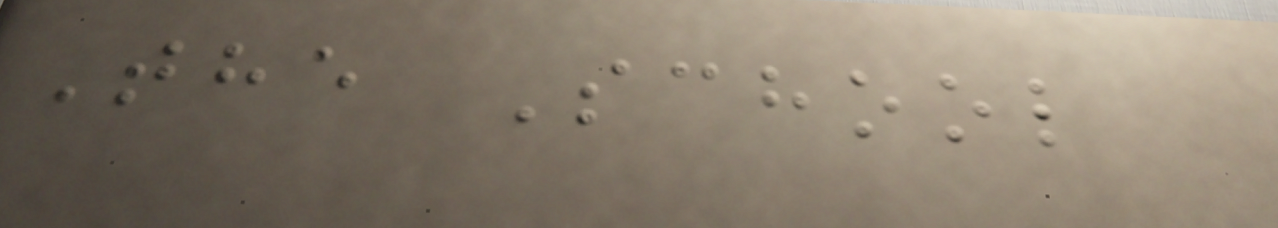The School
